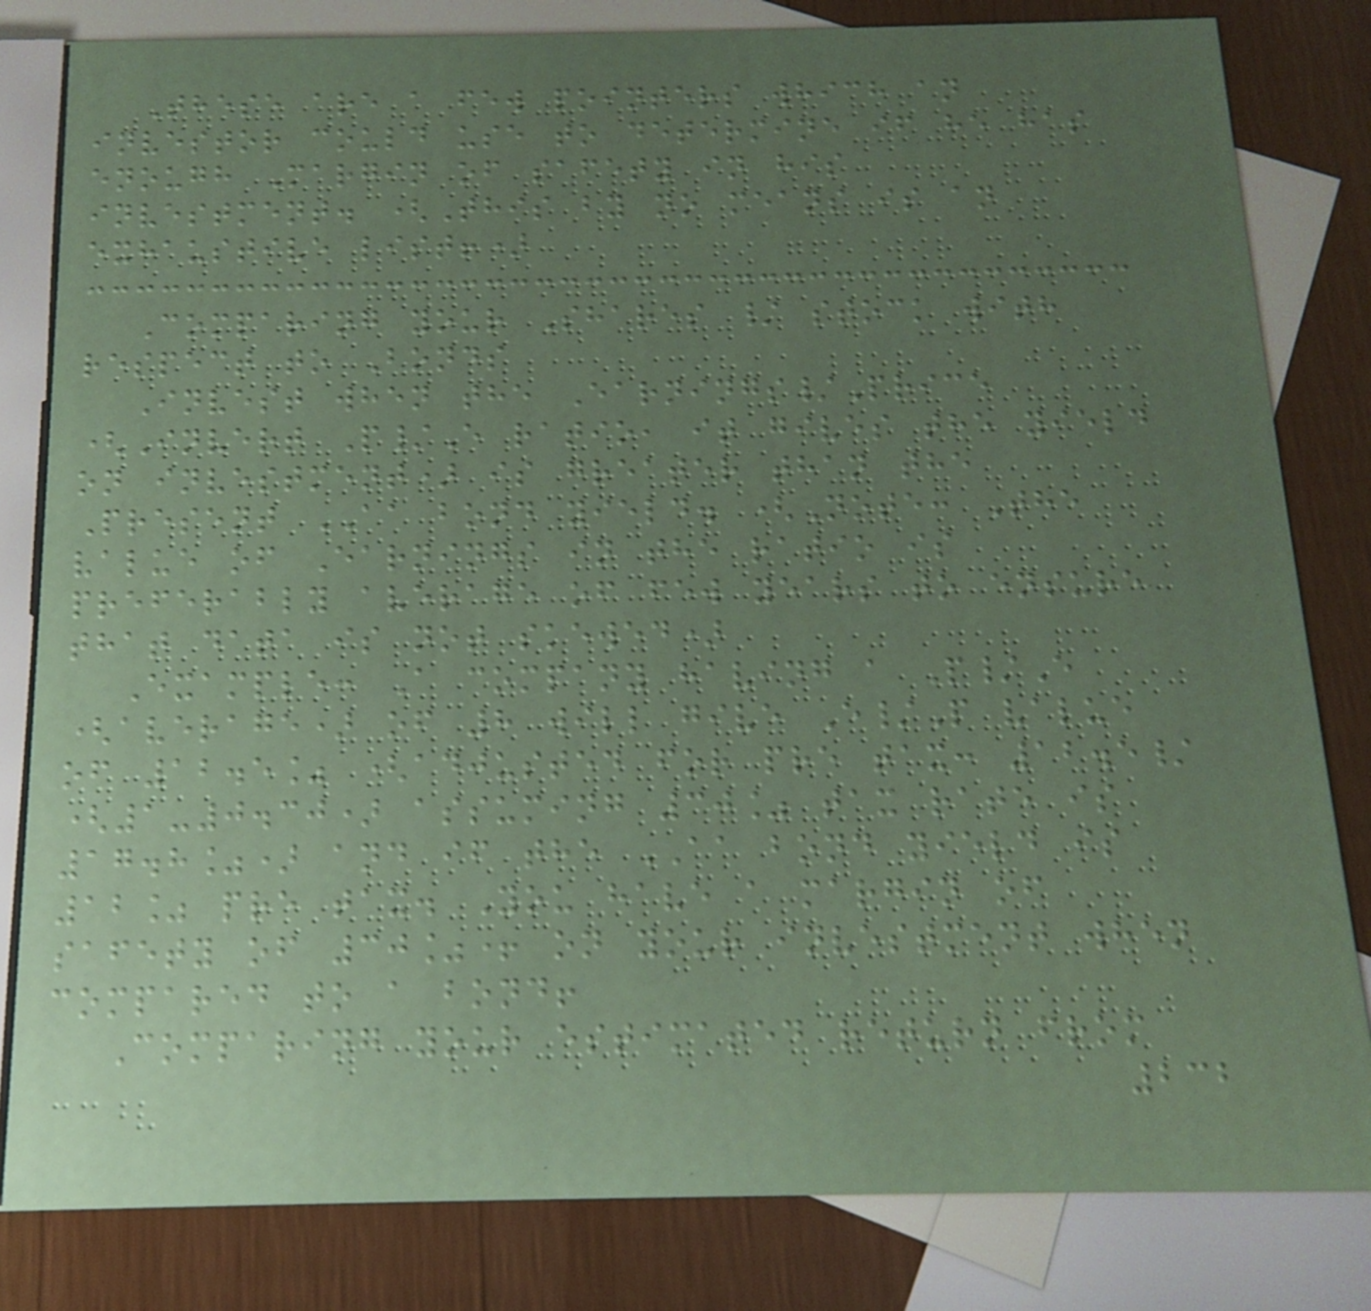These are a few pointers which an
investor could use to determine if he has
enough Margin of safety in his
investment. (This by no means is an
exhaustive list!)
Comparing your Shares / stock with
respect to Bonds
Invest when the Earnings/Price
(Invert P/E ratio, it gives the yield
on investment) is greater than the
Present AA bond yield. (Note: The
value of Earnings in the ratio is
preferably average of few years to ensure
that data is not skewed)
Example: A company having a P/E
(average) of 8 will give E/P value
of 12.5% (adjusted for pre tax: 12.5/
(1-0.30) assuming 30% tax rate is
17.8%) and if the AA bond yield is
12% pre tax. You have a margin of
safety of 30%+ on your investment when
compared to a bond!
Comparing your estimated return from
232
